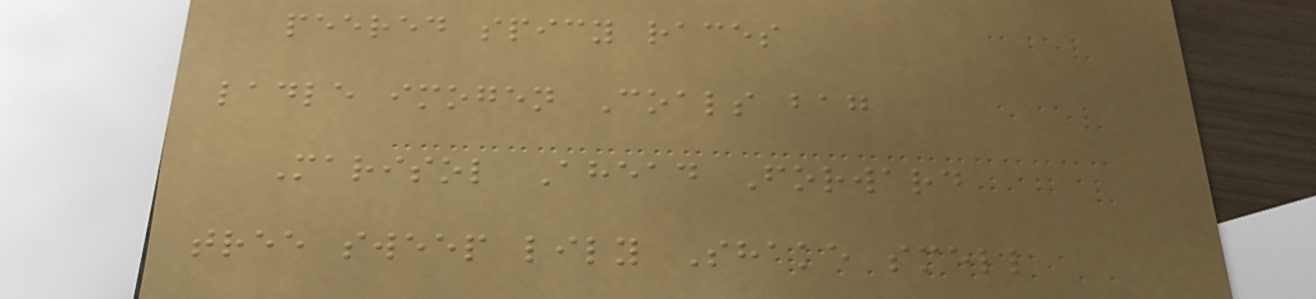peered spicy races
ladle imogen Coals bag
Marisol Ahead Forward
tree sweep lily Shake smell
